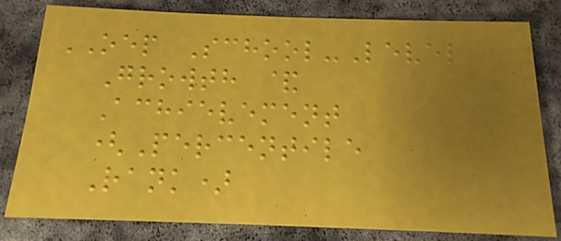OEP School-Level
Growth &
Achievement
(Percentile
Rank)
